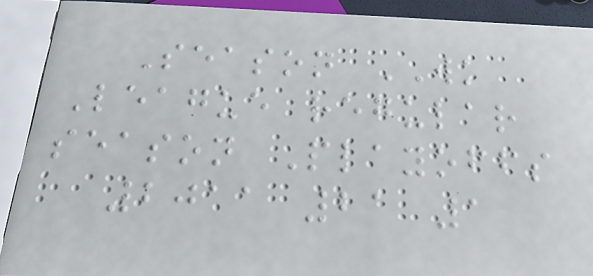Season WK
League regular
season Playoffs
2011 21 1
